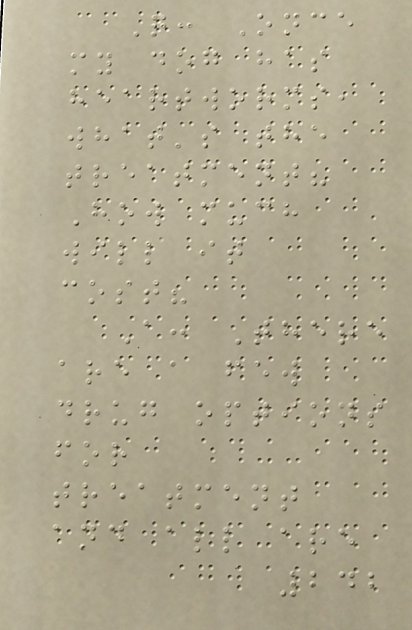Q: Once
my dog has
heartworms,
what's the
treatment?
How much
will it
cost?
A: There
are a few
drug options
for
treatment
and all are
242
